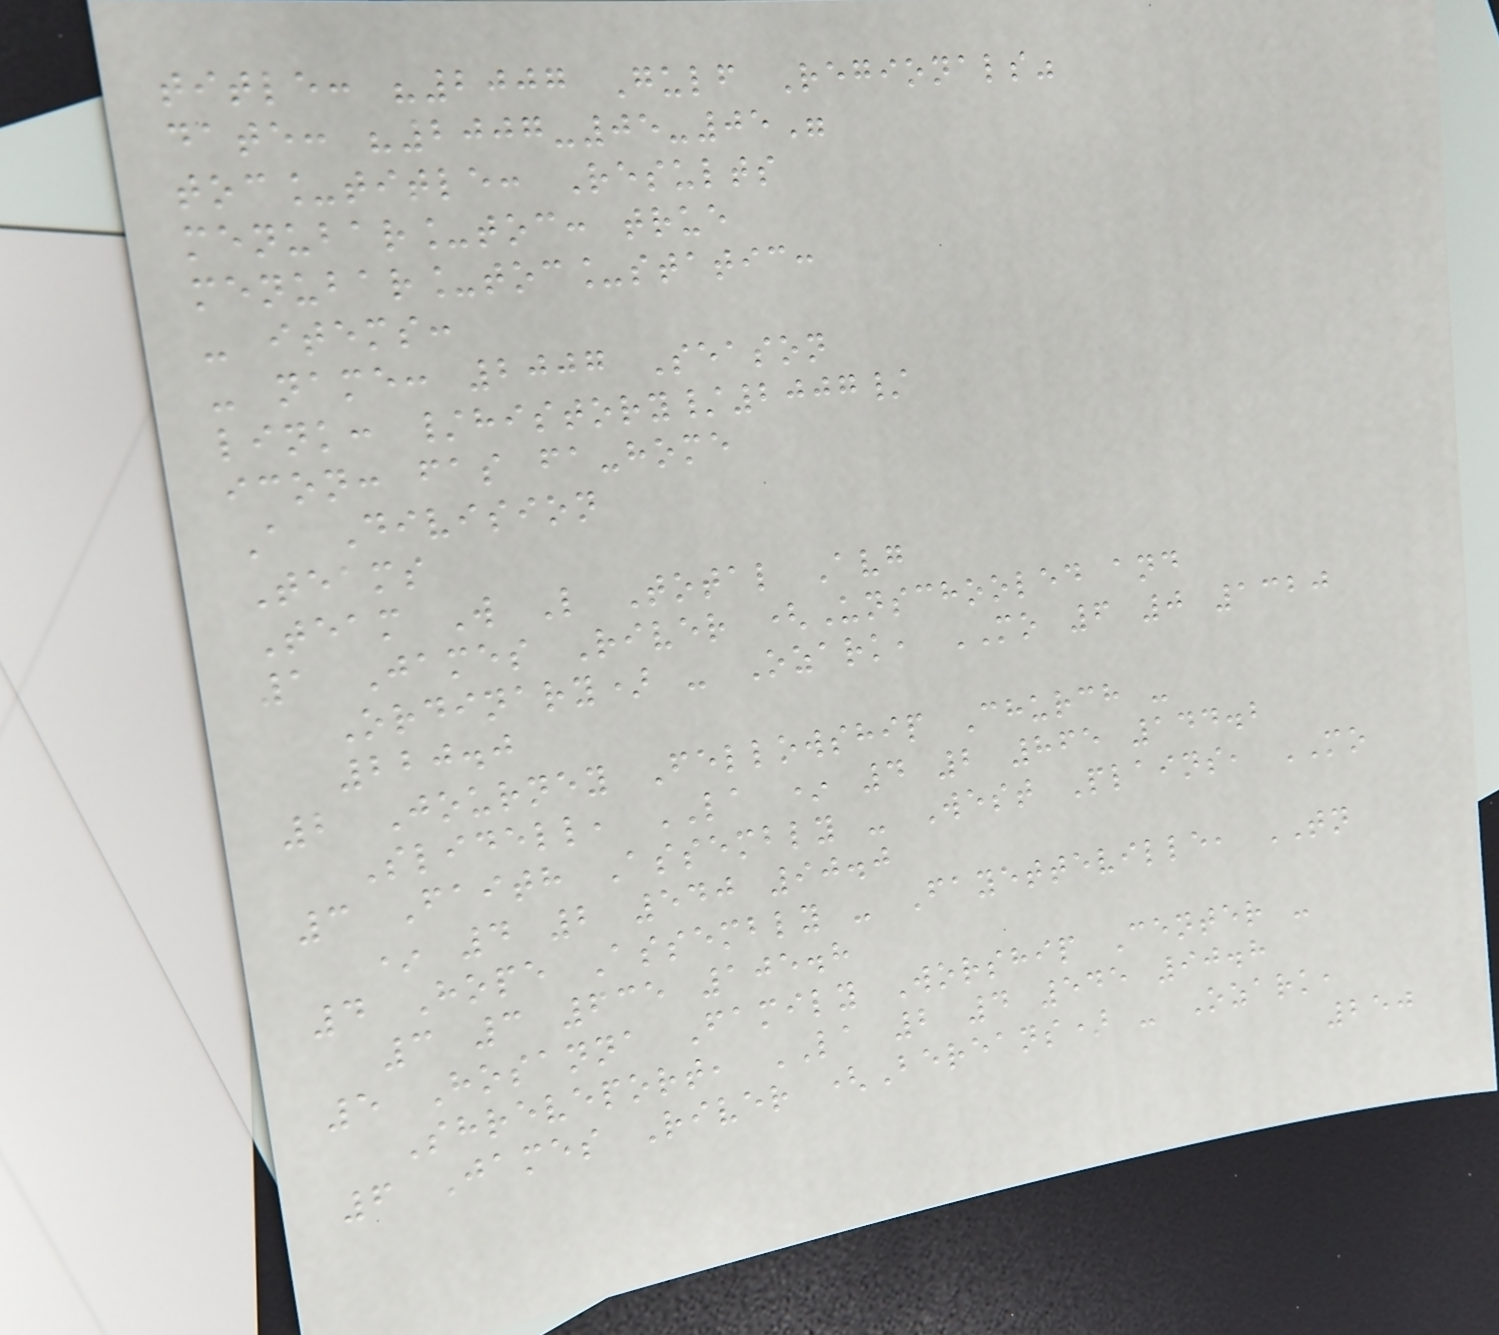title: "2007 Gulf Regionals"
date: "2007-05-05"
toc_title: Results
menubar_toc: true
menubar_toc_static:
- items:
- name: 2007 Season
link: /history/2007/
icon: fas fa-home
A Division
Teams
Team W L Total Avg
1 James River (Unschooled and
Ordinary) - Ozark, MO 6 0 1320
220.0
2 Journey Fellowship Church -
Slidell, LA * 4 2 865 144.2
3 Faith Assembly - West Plains, MO
* 4 2 540 90.0
4 Hope Assembly - Fayetteville, TN
3 3 635 105.8
5 Hosanna Family Worship Center -
Shreveport, LA 2 4 545 90.8
6 James River (Bereans) - Ozark,
250
